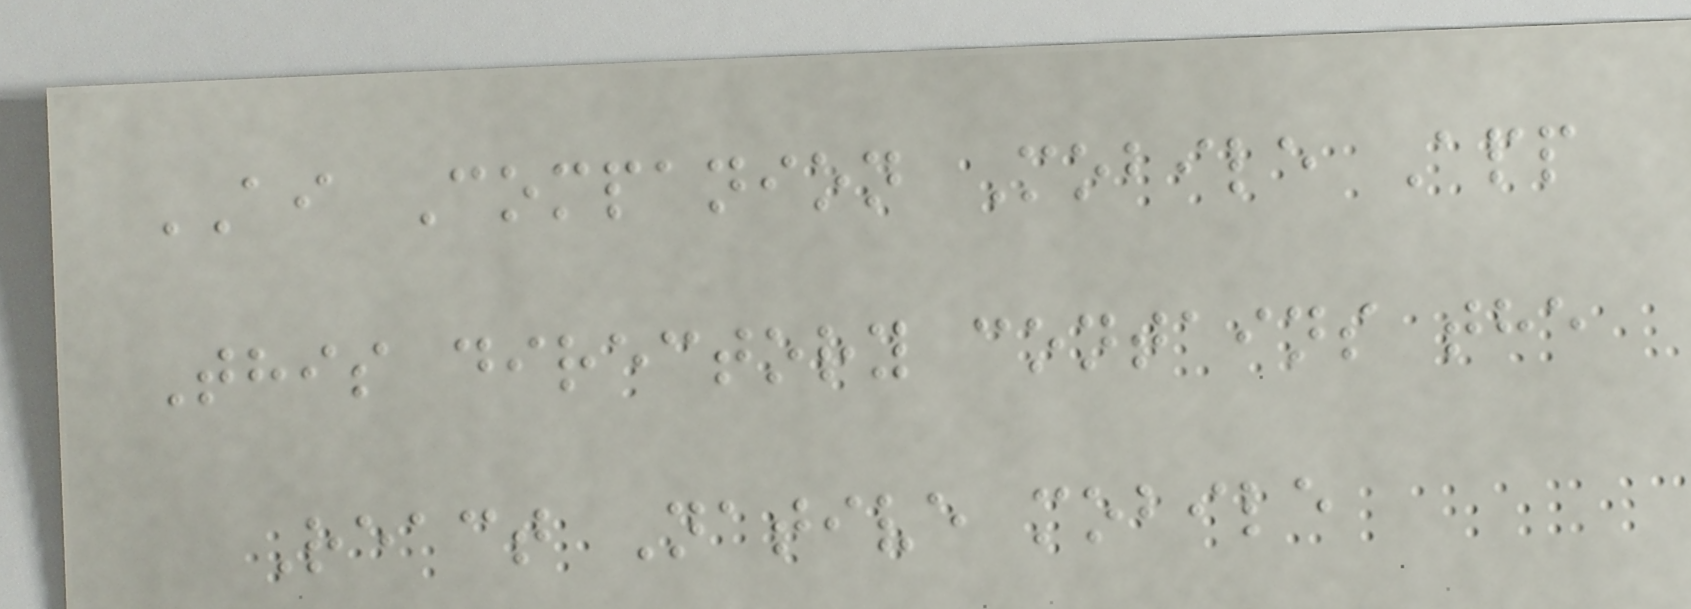AI Companion Mobile App
This directory contains the
React Native mobile
